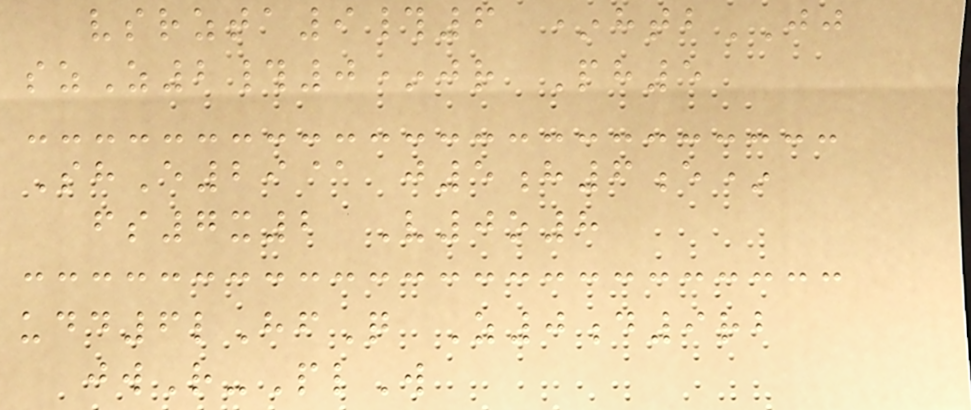vsrzta9#6 *htbJJ
szZ2#0*jr Ph5
ShE29@ j5h6e*
fs7x2 V0o8
udd6lHfQ Z0d9rb
jwR-PlW
